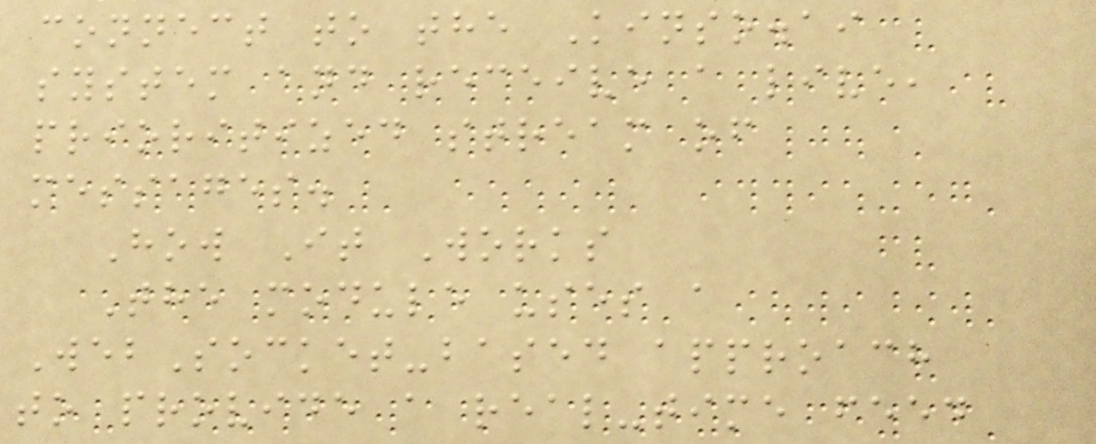connect to the Kinso.ai
system and receive a live,
prioritized stream of
messages.
How It Works
The module uses a
WebSocket-based approach
to provide a real-time feed
